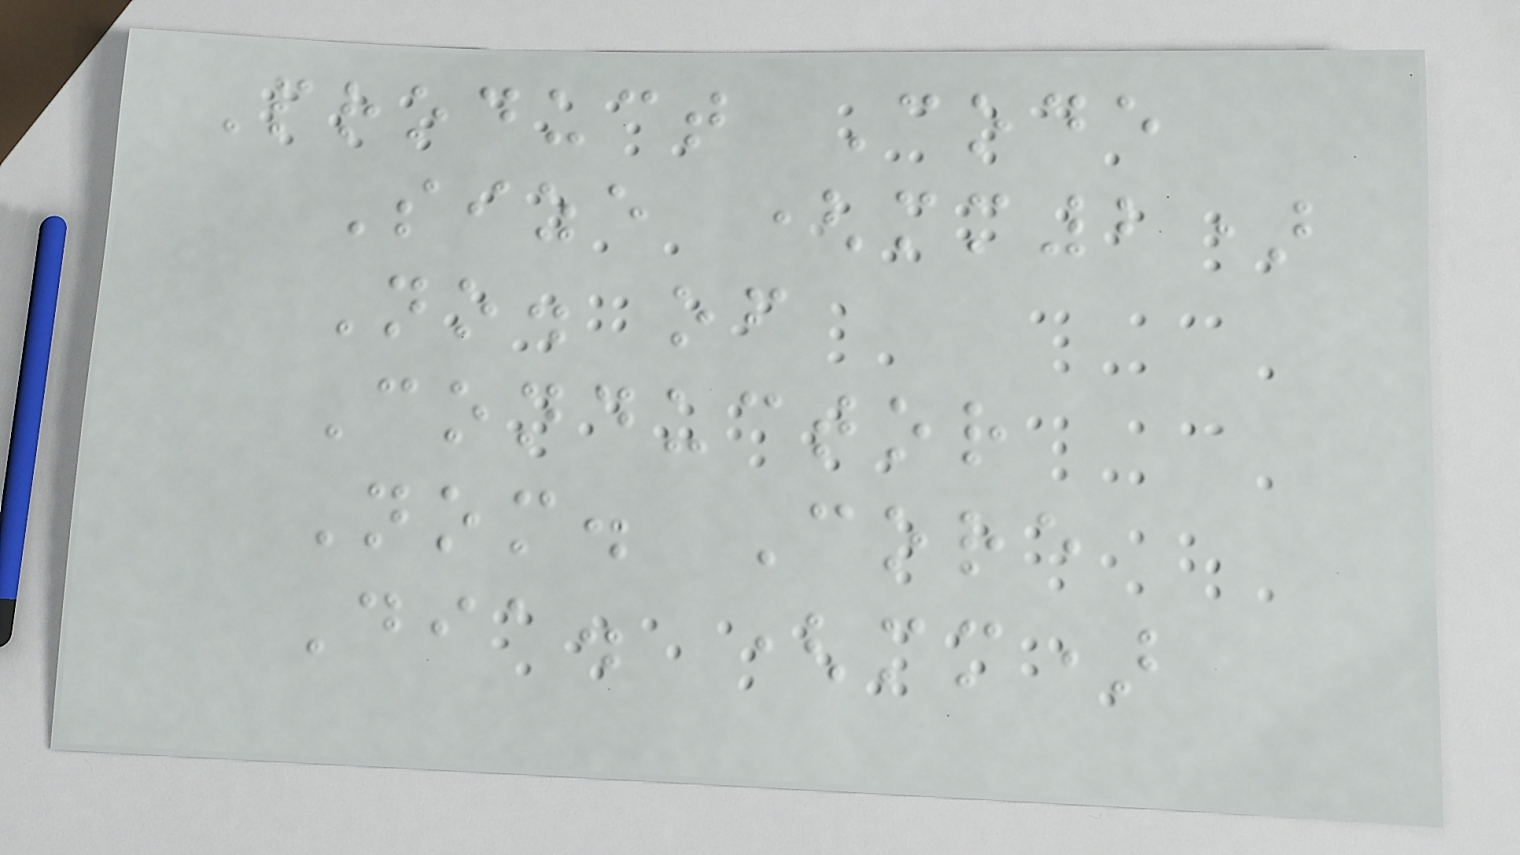Product Code
Size (mm2)
No. of
Conductor
Nom. Core
Dia. (mm)
